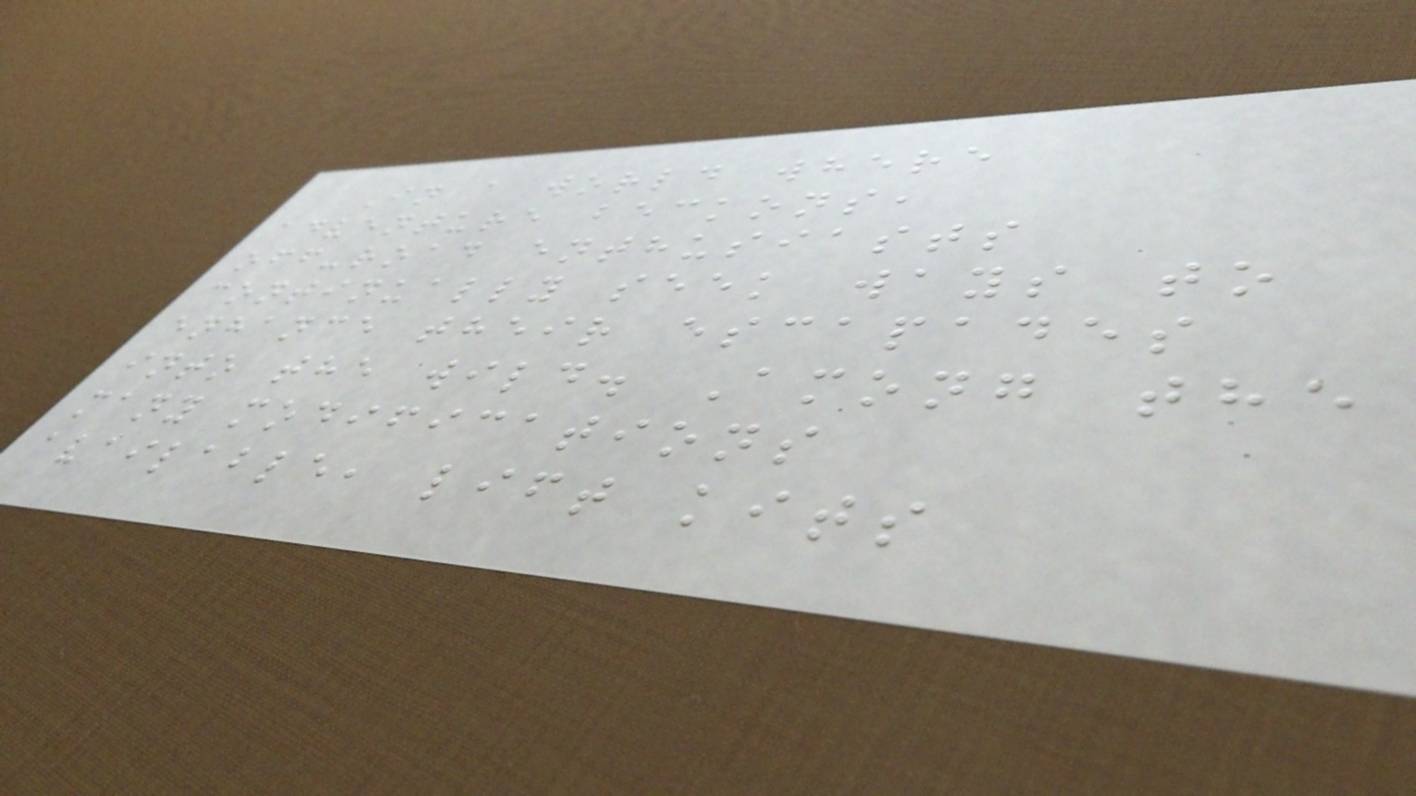In a world where
adventure beckons,
off-road enthusiasts
continually seek ways to
enhance their escapades
into the wild. Among the
many modifications
available, lift kits
